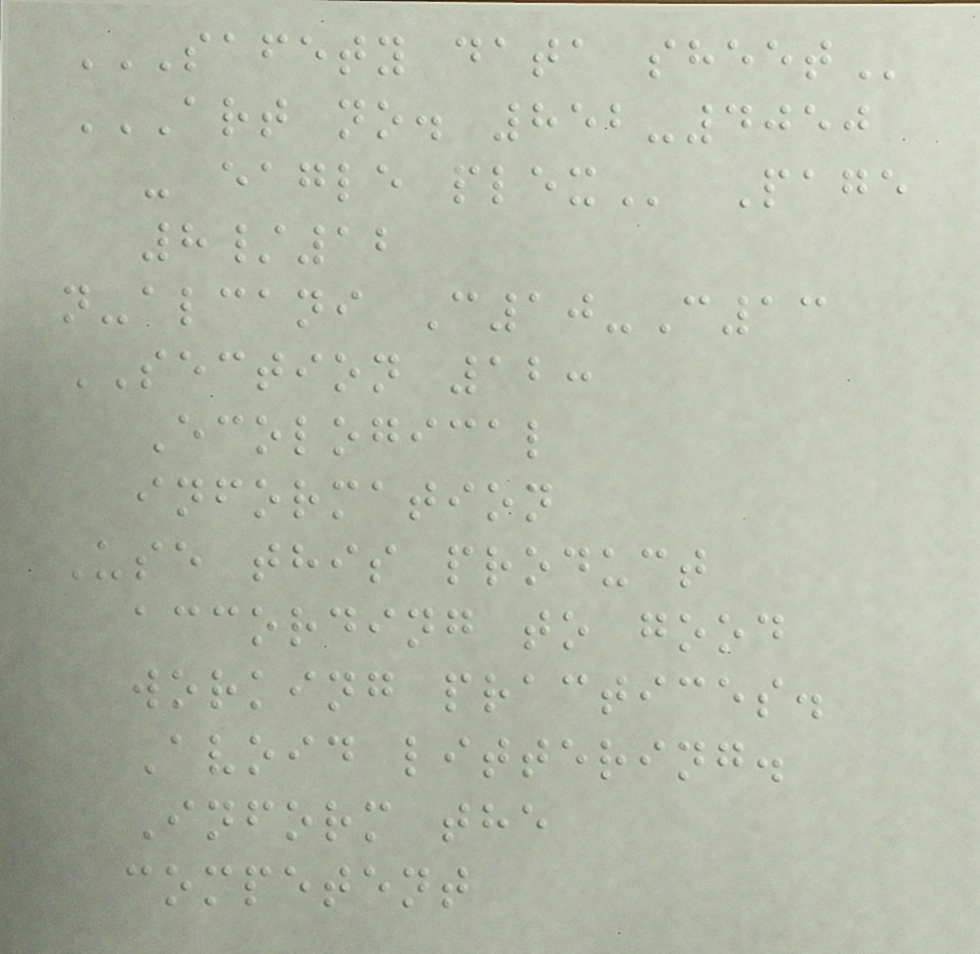SAFETY DATA SHEET
ART NO. 852-4050
- EAGLE PLEX Page
8/12
n-alcani C10-C13
SECTION 12:
Ecological
information
Use this product
according to good
working practices.
Avoid littering.
Inform the
competent
